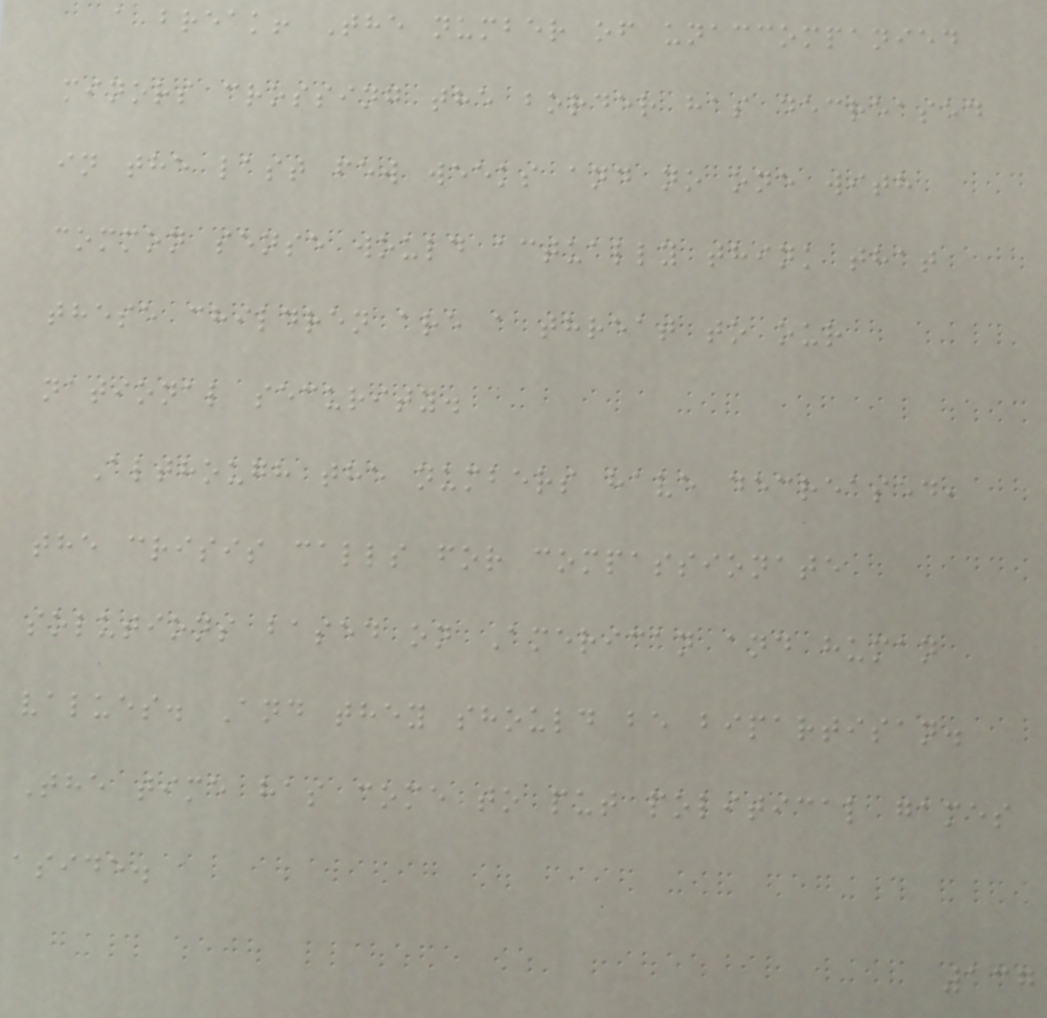a break! The number of unaccompanied
minors crossing the border has decreased
in the last few weeks and no one with
common sense would actually think that
these children are a threat to our
national security.
Although the numbers have decreased,
the crisis calls for compassionate
solutions based on American and human
values. And they should be bipartisan.
The time has come to put political games
aside.
137
